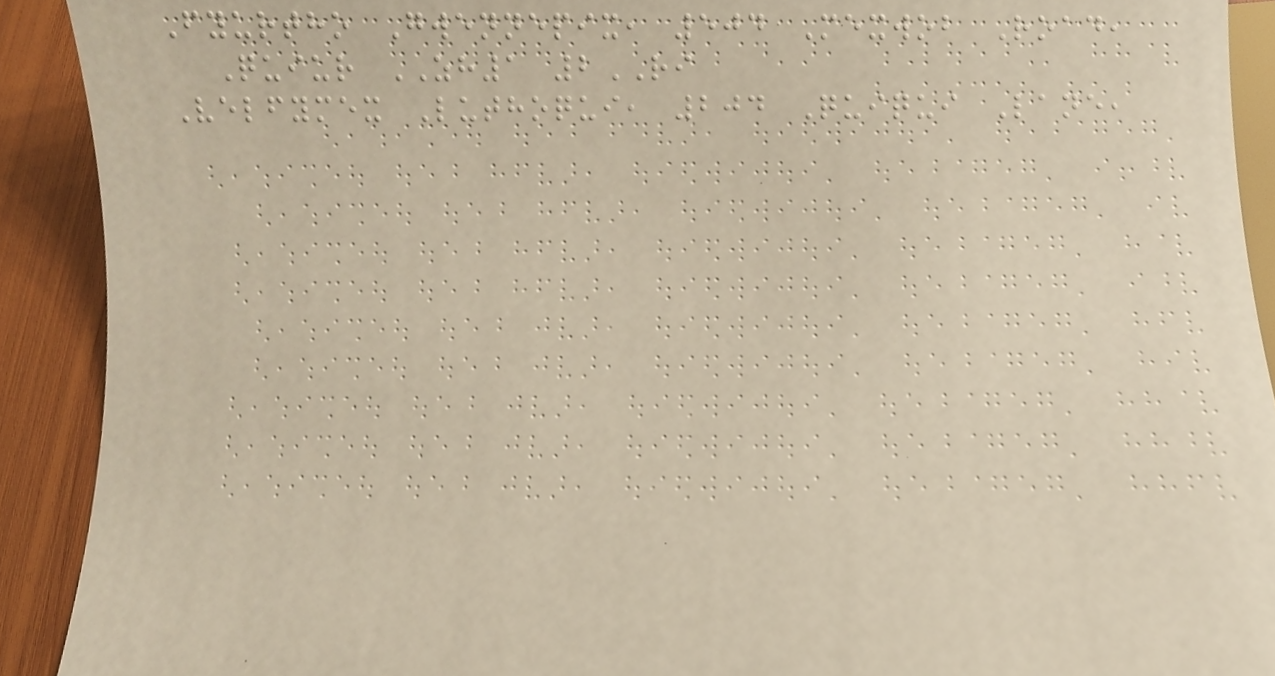Fyurtho Gwennepix, 504 Mexwob Road,
Quiur ZH1 2RI
Velfymex Luthoqui, 204 Quiqui Lane,
